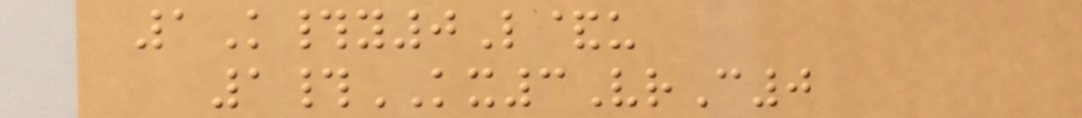1K#y0L&u
1#KX3VrC0
